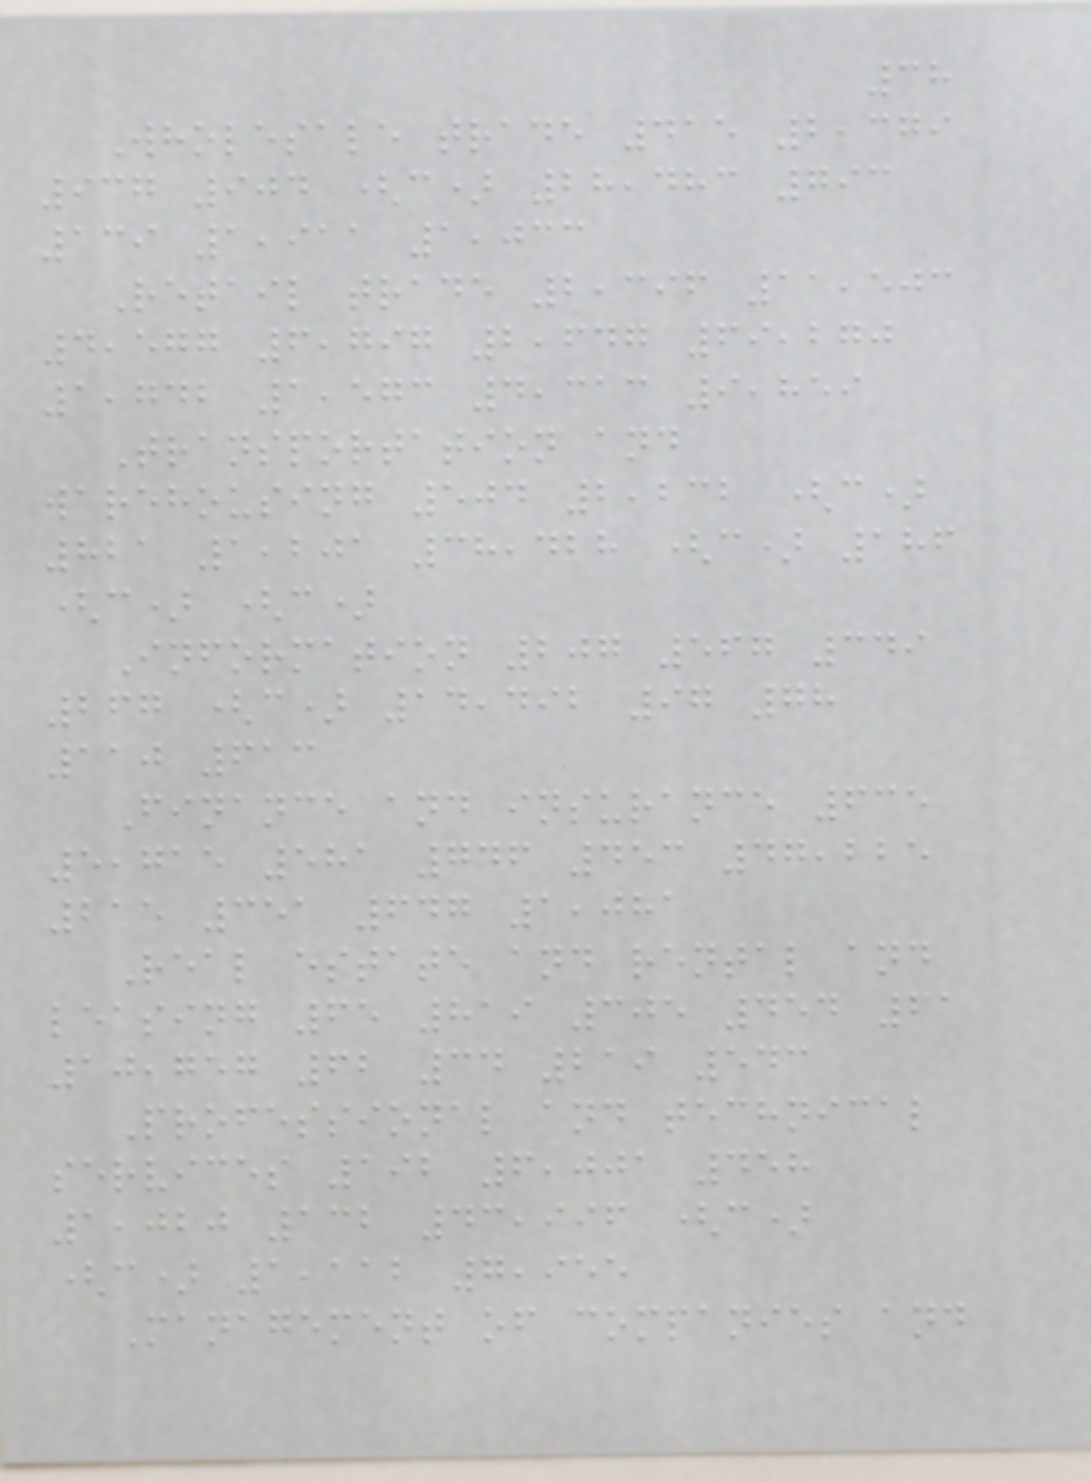38
Wholesale trade 415 2,379
937 904 (c) 28,483 793
139 1,911 1,033
Retail trade 2,396 11,503
4,577 6,797 2,647 69,270
1,742 1,573 4,313 9,859
Transportation and
warehousing 504 2,232 (c)
821 1,201 38,428 (c) 186
(c) (c)
Information 207 567 349
267 (c) 14,492 97 78
110 613
Finance and insurance 635
5,715 581 746 453 47,225
215 351 647 1,081
Real estate and rental and
leasing 65 819 305 454 61
10,757 62 34 219 543
Professional and technical
services 192 6,001 458
1,020 132 43,996 (c)
(c) 1,112 7,955
Management of companies and
